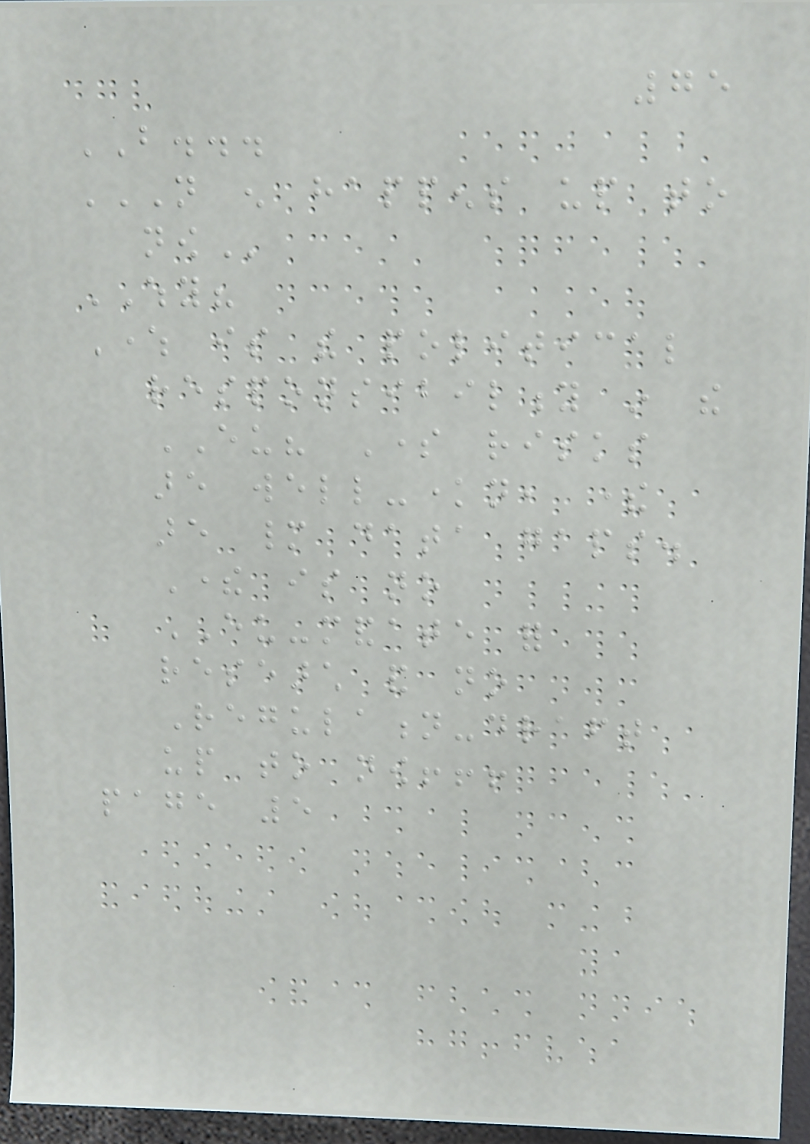75
BUT...
NOT ENOUGH HAPPENS UP TO
NOW
WHY?
Where is the political
responsibility in the
EU? Some risks
are well-known, there
are many data gaps.
There is no
EU-mandate for
research and no
Regulation-draft
up to now!!!
page 5
